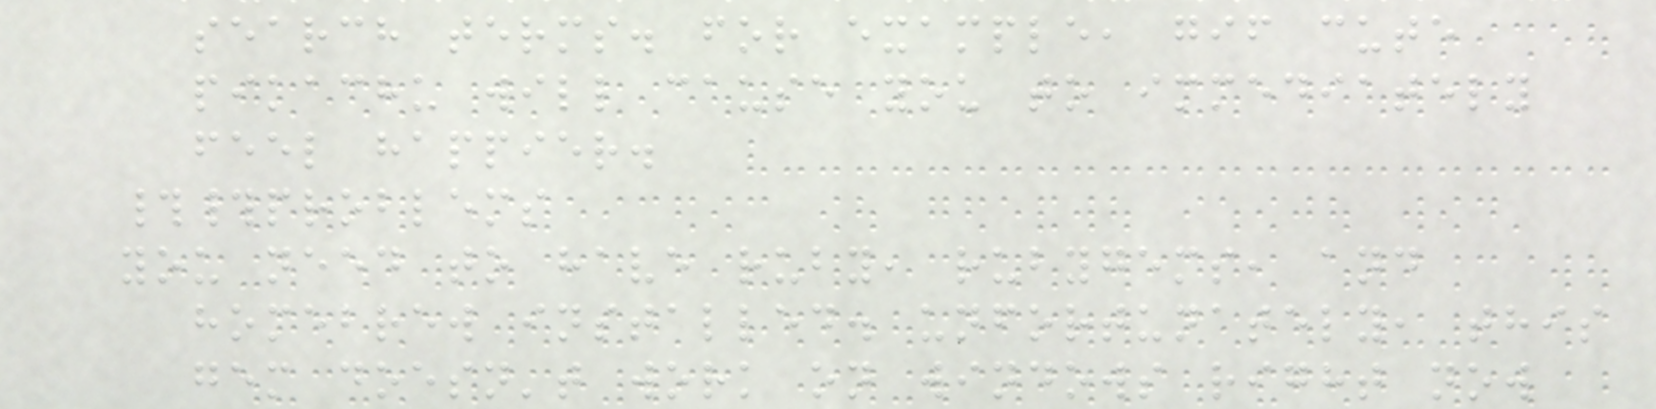search terms. for example, gif cute
pikachu will cause you to immediately
feel happier.
##problems
you need to have ruby, rubygems, and
homebrew installed. unfortunately, this
gem doesn't work on windows right now
